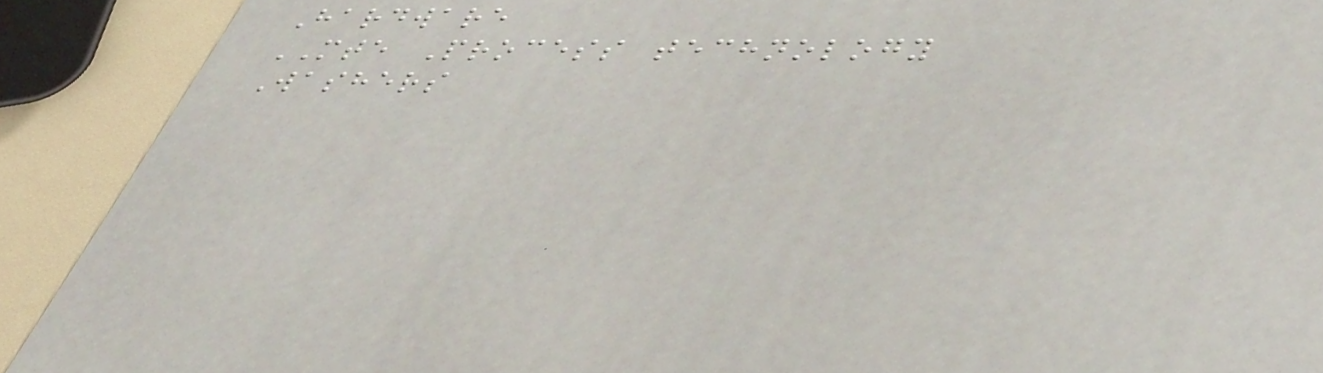Hardware
MTE Process technology
Washers
